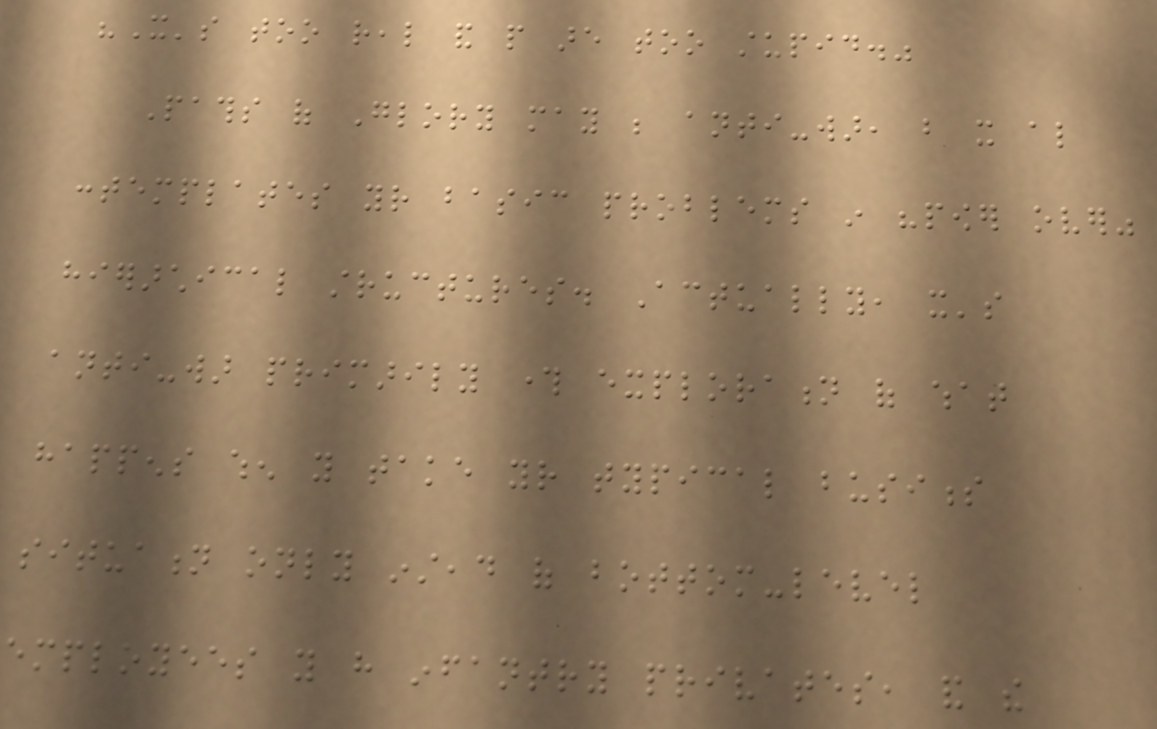"It's too real and people are too stupid."
Paths of Glory may be anti-war, but it also
contemplates your basic problems in "power over"
hierarchical structures. Actually, it's
anti-war primarily through exploration of what
happens when you take your typical business
situation only instead of bottom-level
employees you have infantry privates, and the
